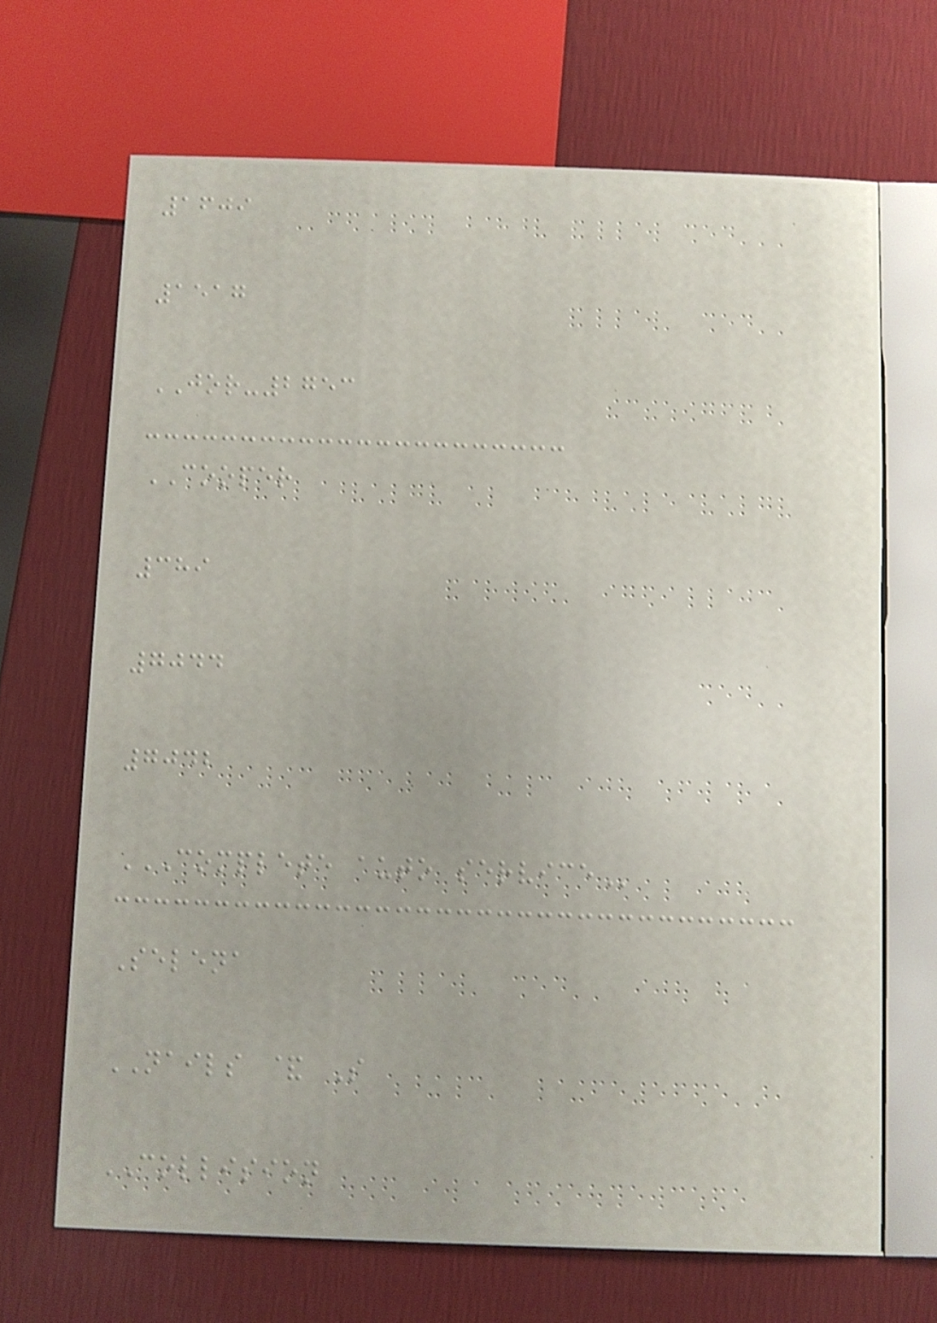1609
1517
JOR-2753
COOPER
389
7044
7042
COMPLETE AUTO SERVICE
Selena
NAILS & S
COLLISION
